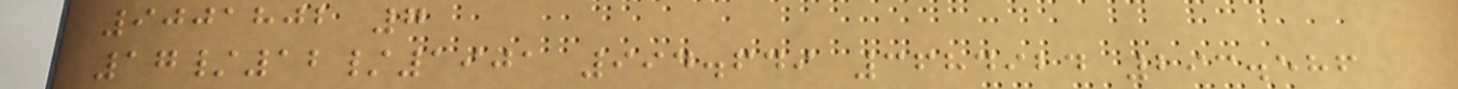9001802 7
17/12/1901 994.649 3684924 293.586
